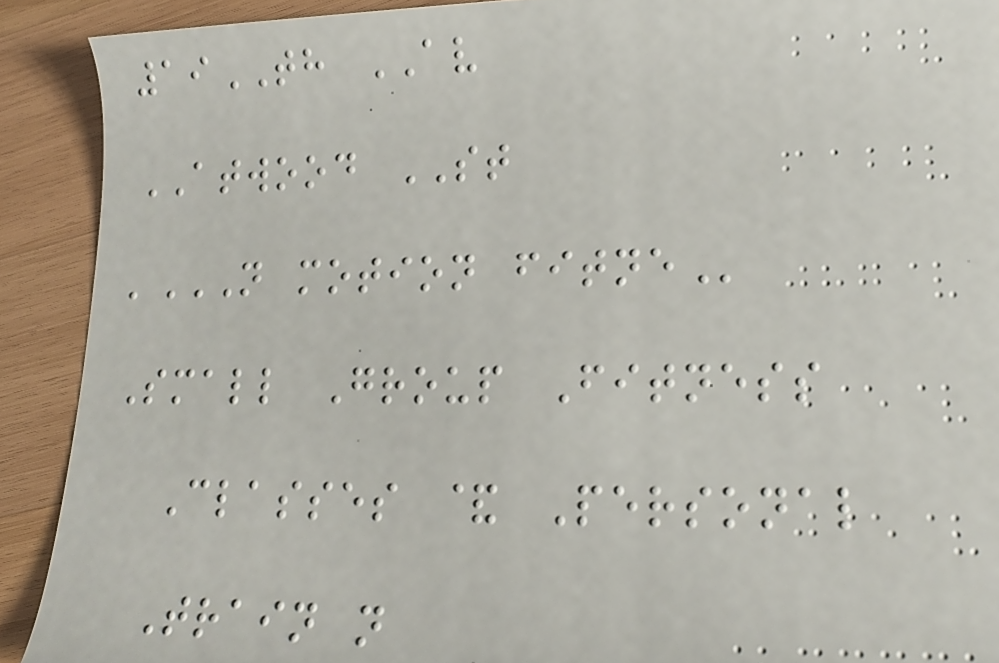19TH AV
ATWOOD ST
'N MOTION FITNE
Small Group Fitness
Classes & Personal
Train n
